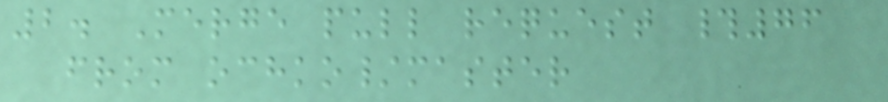2. Merge pull request #76
from ochko/master
